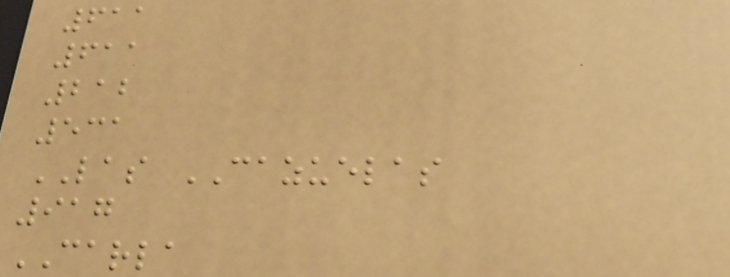611
611
212
531
LAS CAZUELAS
917
CARLA
